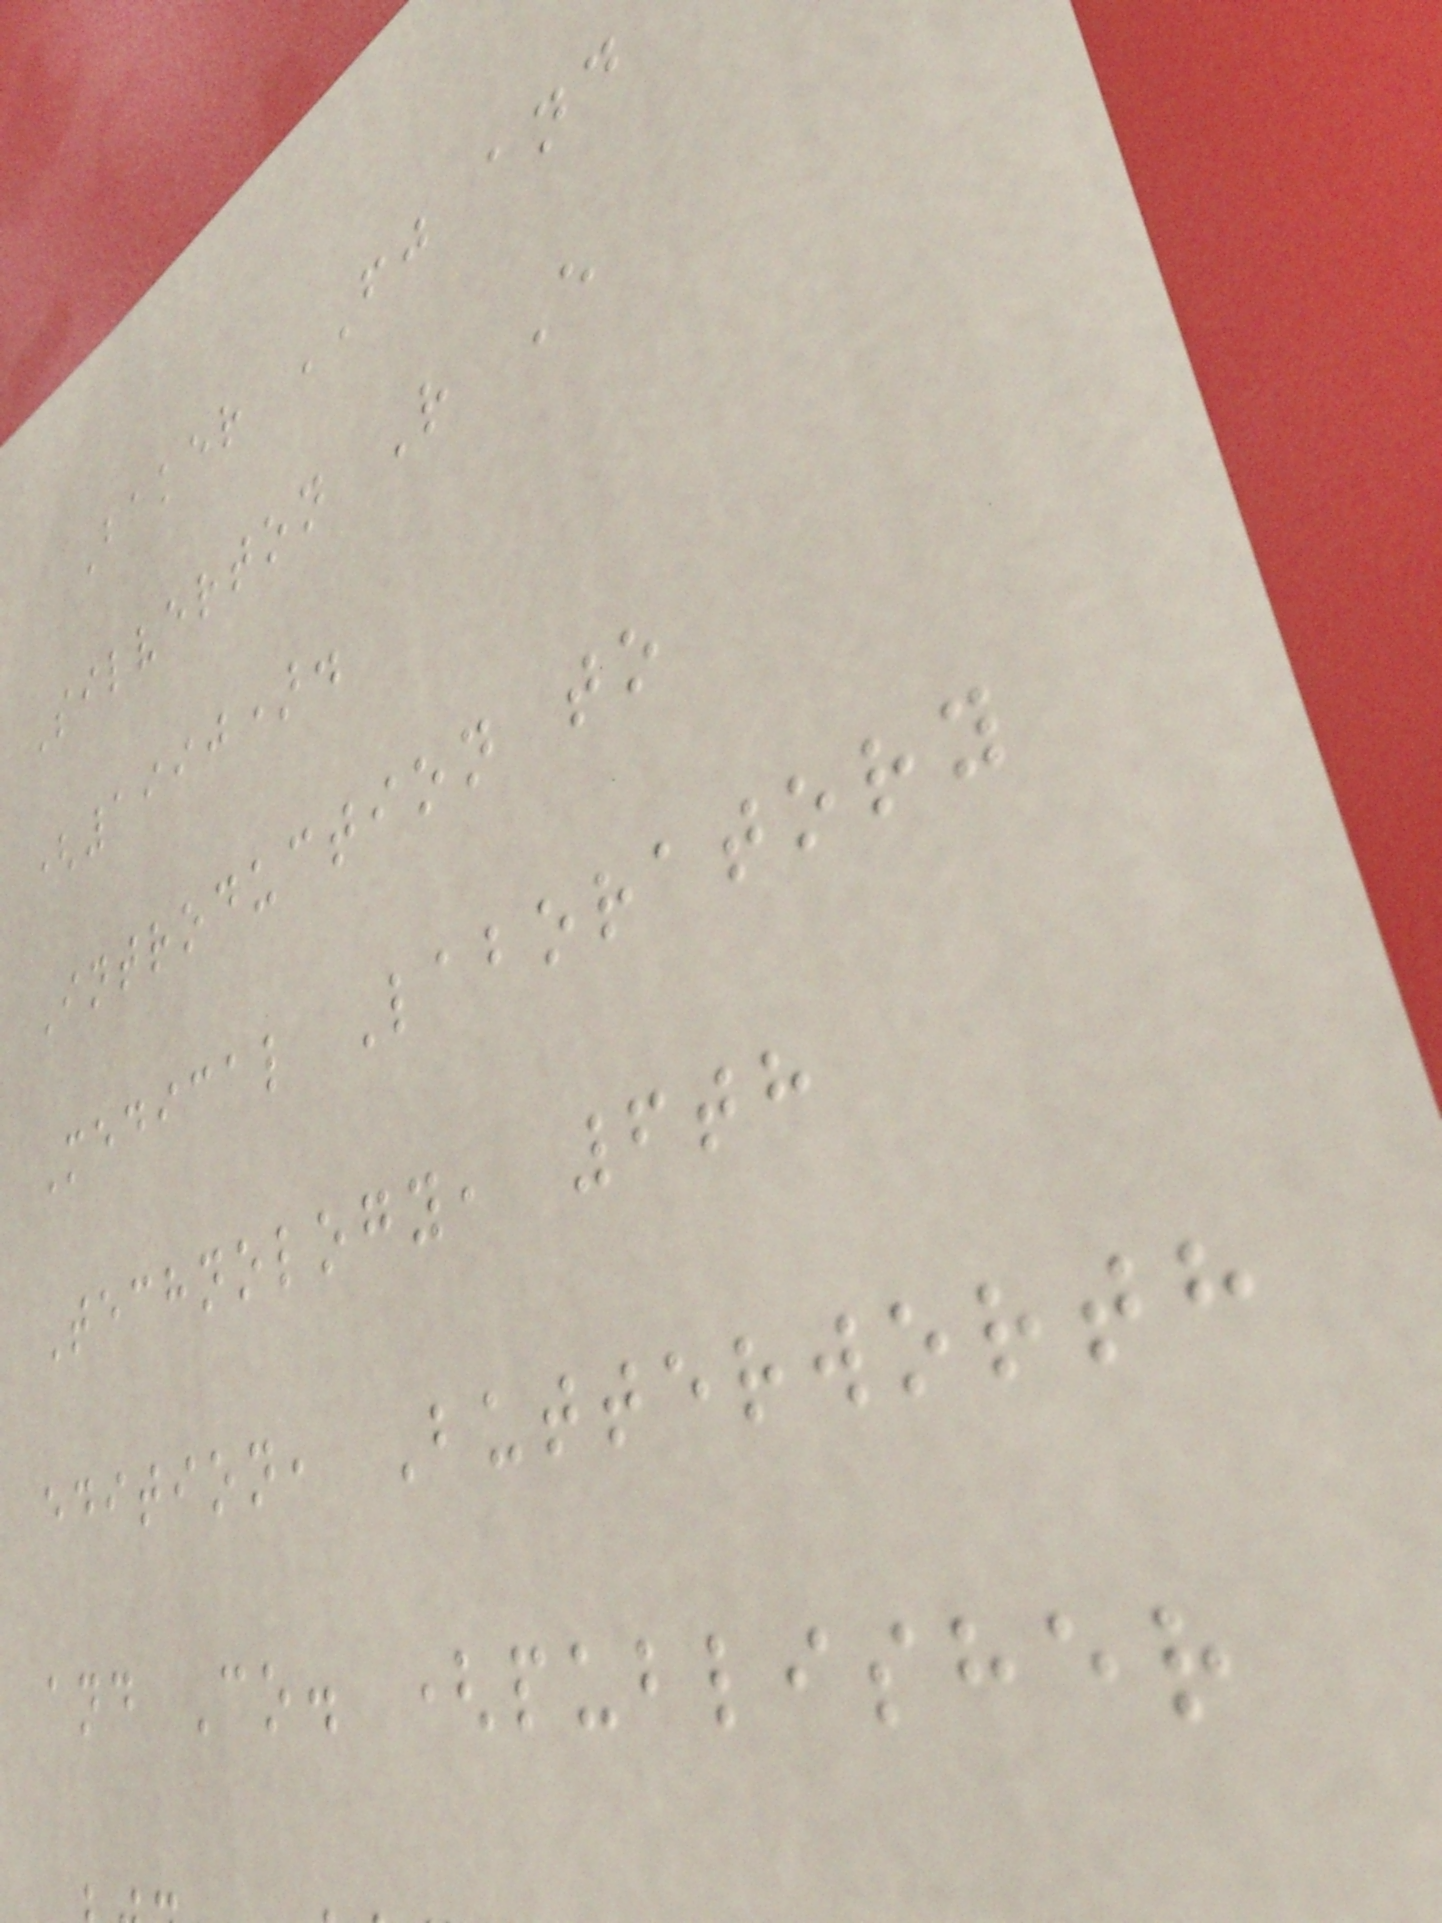Baker FJ and
Silverton R E
(1990).
Introduction to
Medical Laboratory
Technology, 6th
edition, Butterworth
and Co. (publisher
